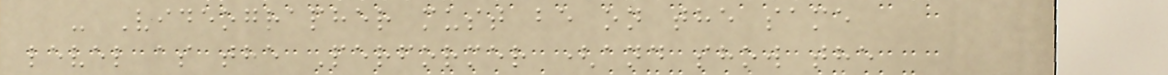- Videographer must be on the same
level as the Performer (and show the
